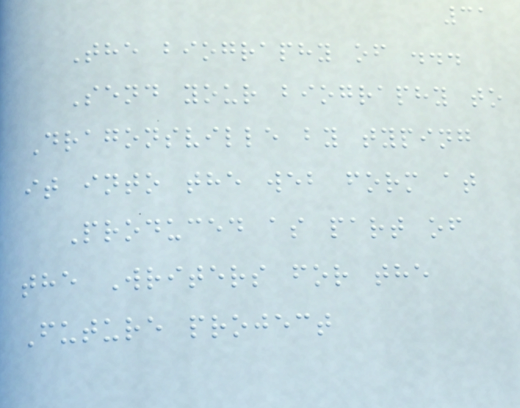31
The biography of ...
Send your biography to
Dragonsville by typing
it into the web form at
Produced as part of
the Writers for the
Future project
